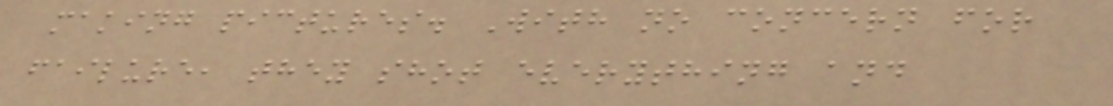making pictures. With no concern for
failure, they shot everything and
